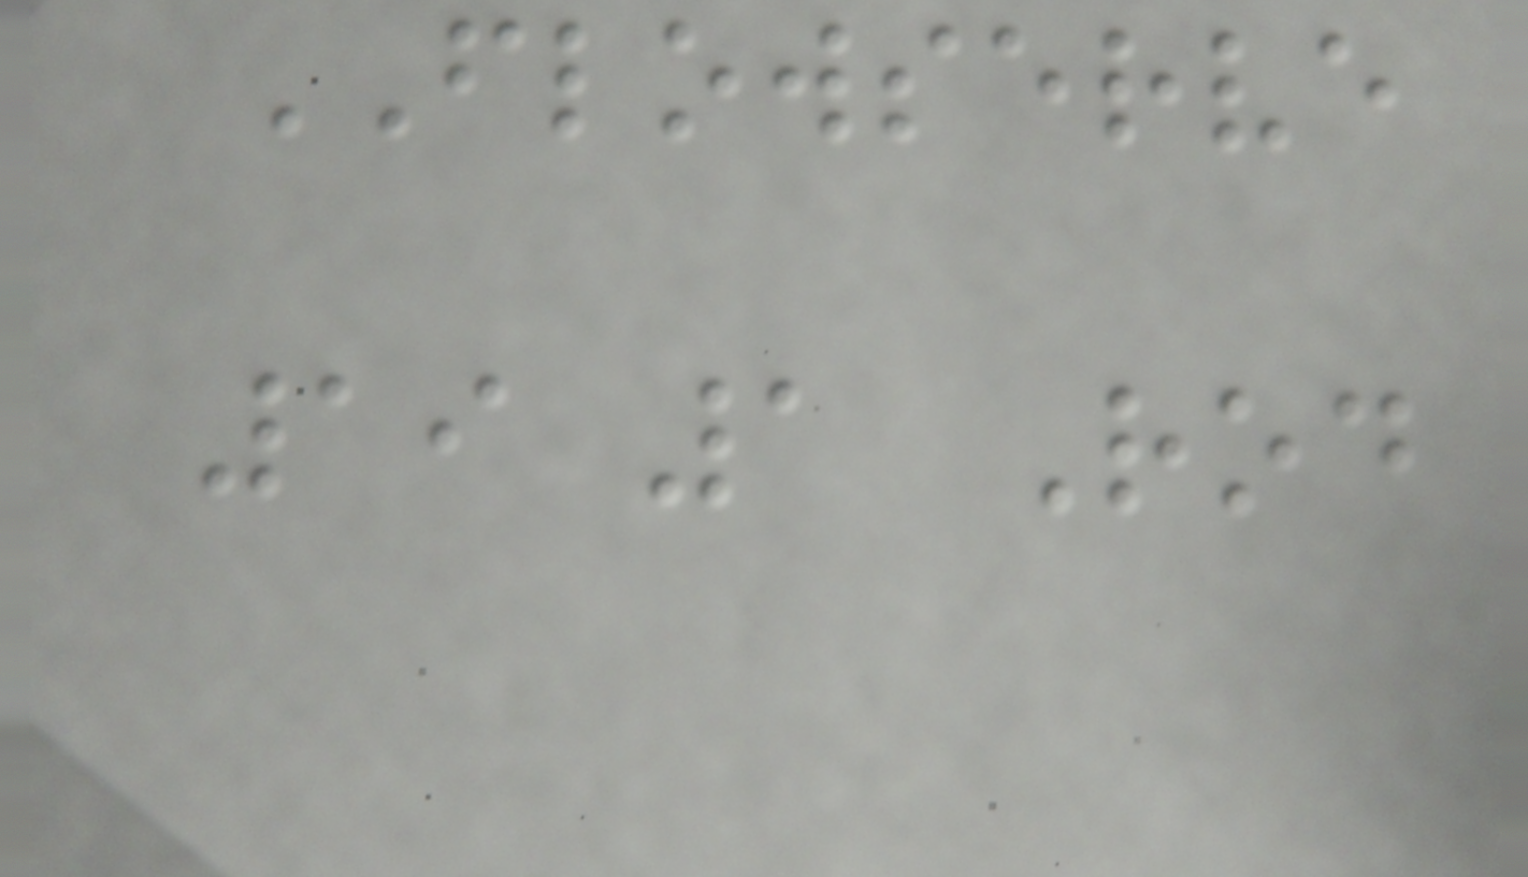FLOWSERVE
19 1 Rod
